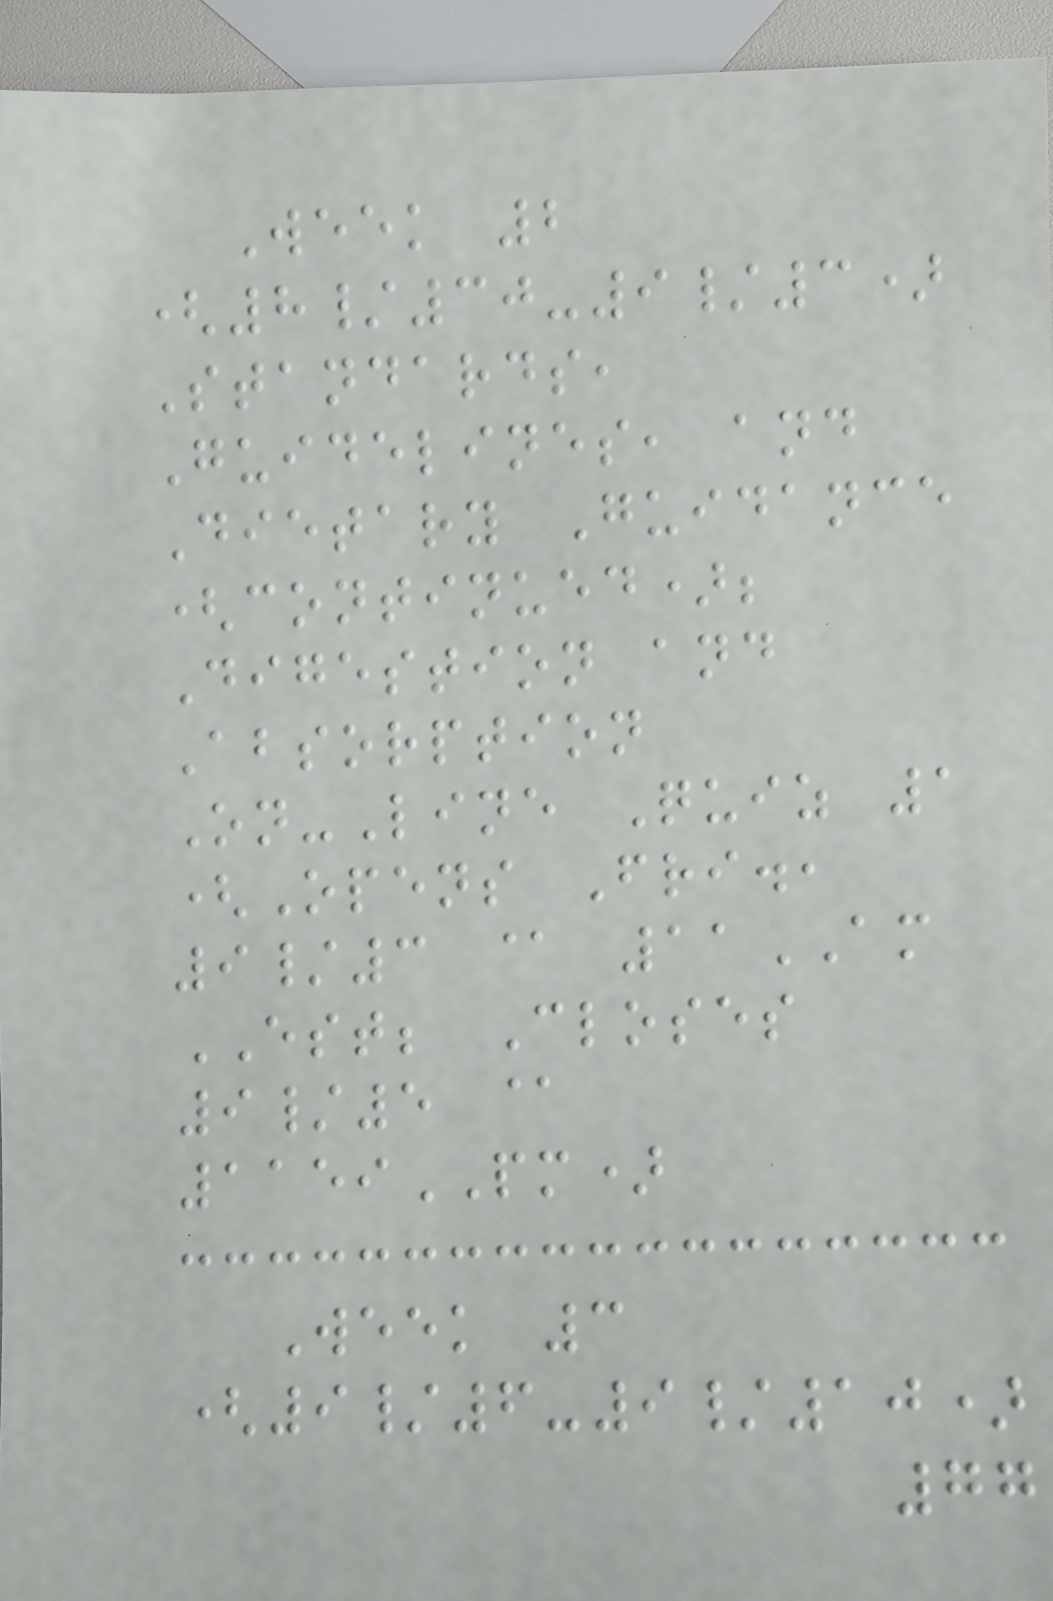Week 2
(8/30-9/3)
Standards,
Guidelines, and
Dietary Guidance
(continued);
Digestion and
Absorption
On-Line Quiz 1
(Opens Fri.,
9/3 @ 11AM
EST; Closes
9/5 @
1159PM)
Week 3
(9/6-9/10)
77
